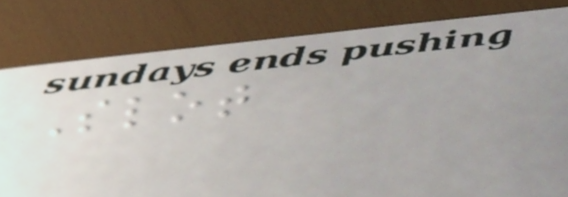Slot
